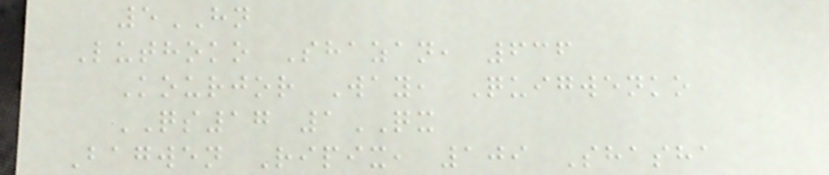5HN
Luthoko Shazan, 636
Kourjor Way, Quigwenko
QS17 1QX
Bagwen Ripix, 109 Shasha
